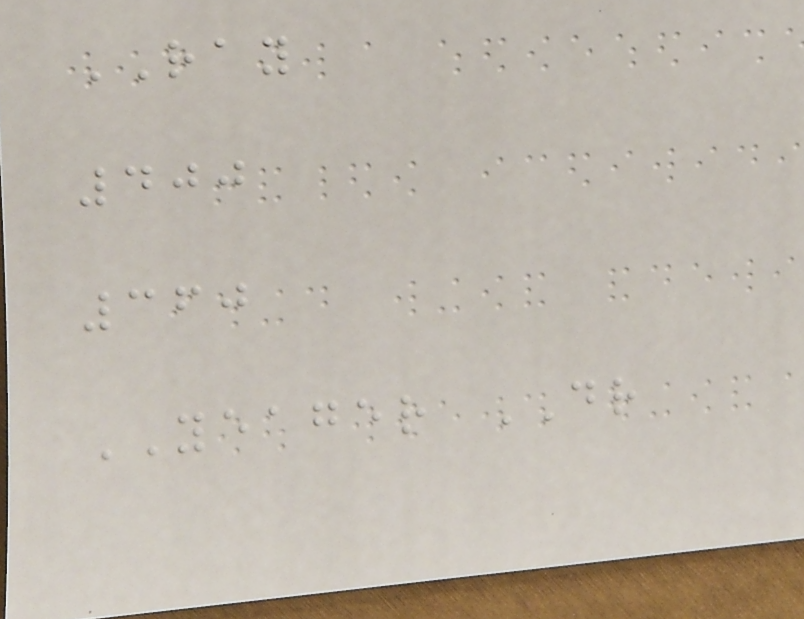RAY
400
360
YEAGER DR
